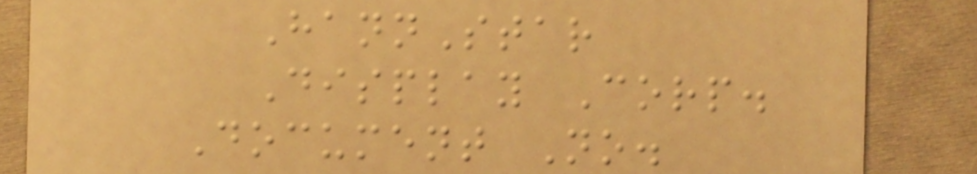HannStar
Display Corp.
Document No.
